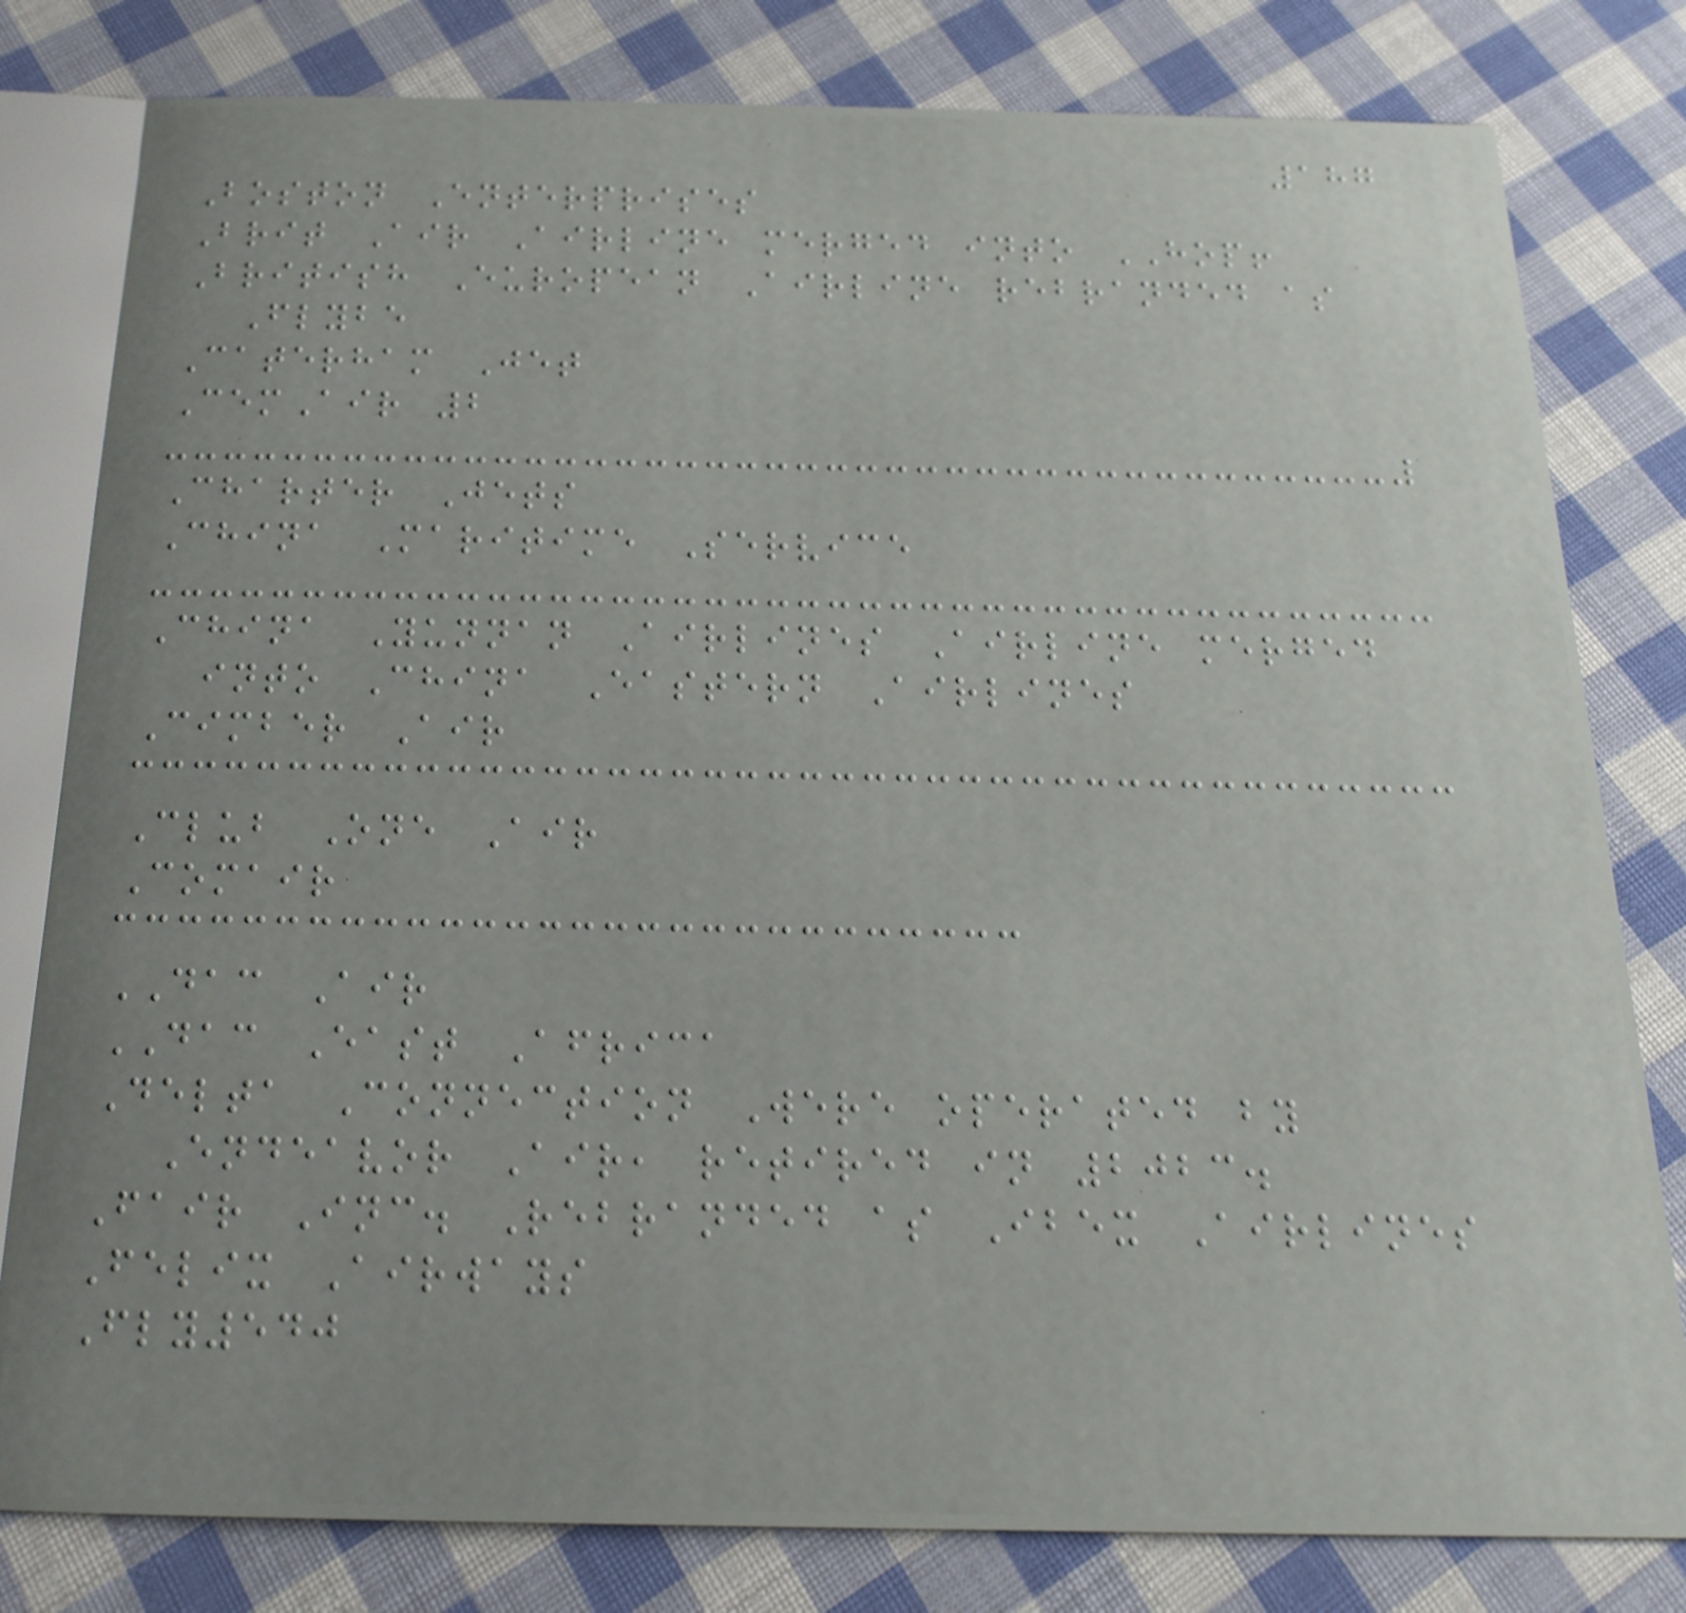187
Boston Enterprises
Brit Air Airline merged into HOP!
British European Airline rebranded as
Flybe
Caterham Jet
CemAir 2
Charter Jets
China Maritime Service
China Yunnan Airlines Airline merged
into China Eastern Airlines
Cimber Air
Club One Air
Comair
DAC Air
DAC East Africa
Delta Connection Were operated by
Endeavor Air, retired in 2023.
Fair Inc. Rebranded as Ibex Airlines
Felix Airways
Fly540
